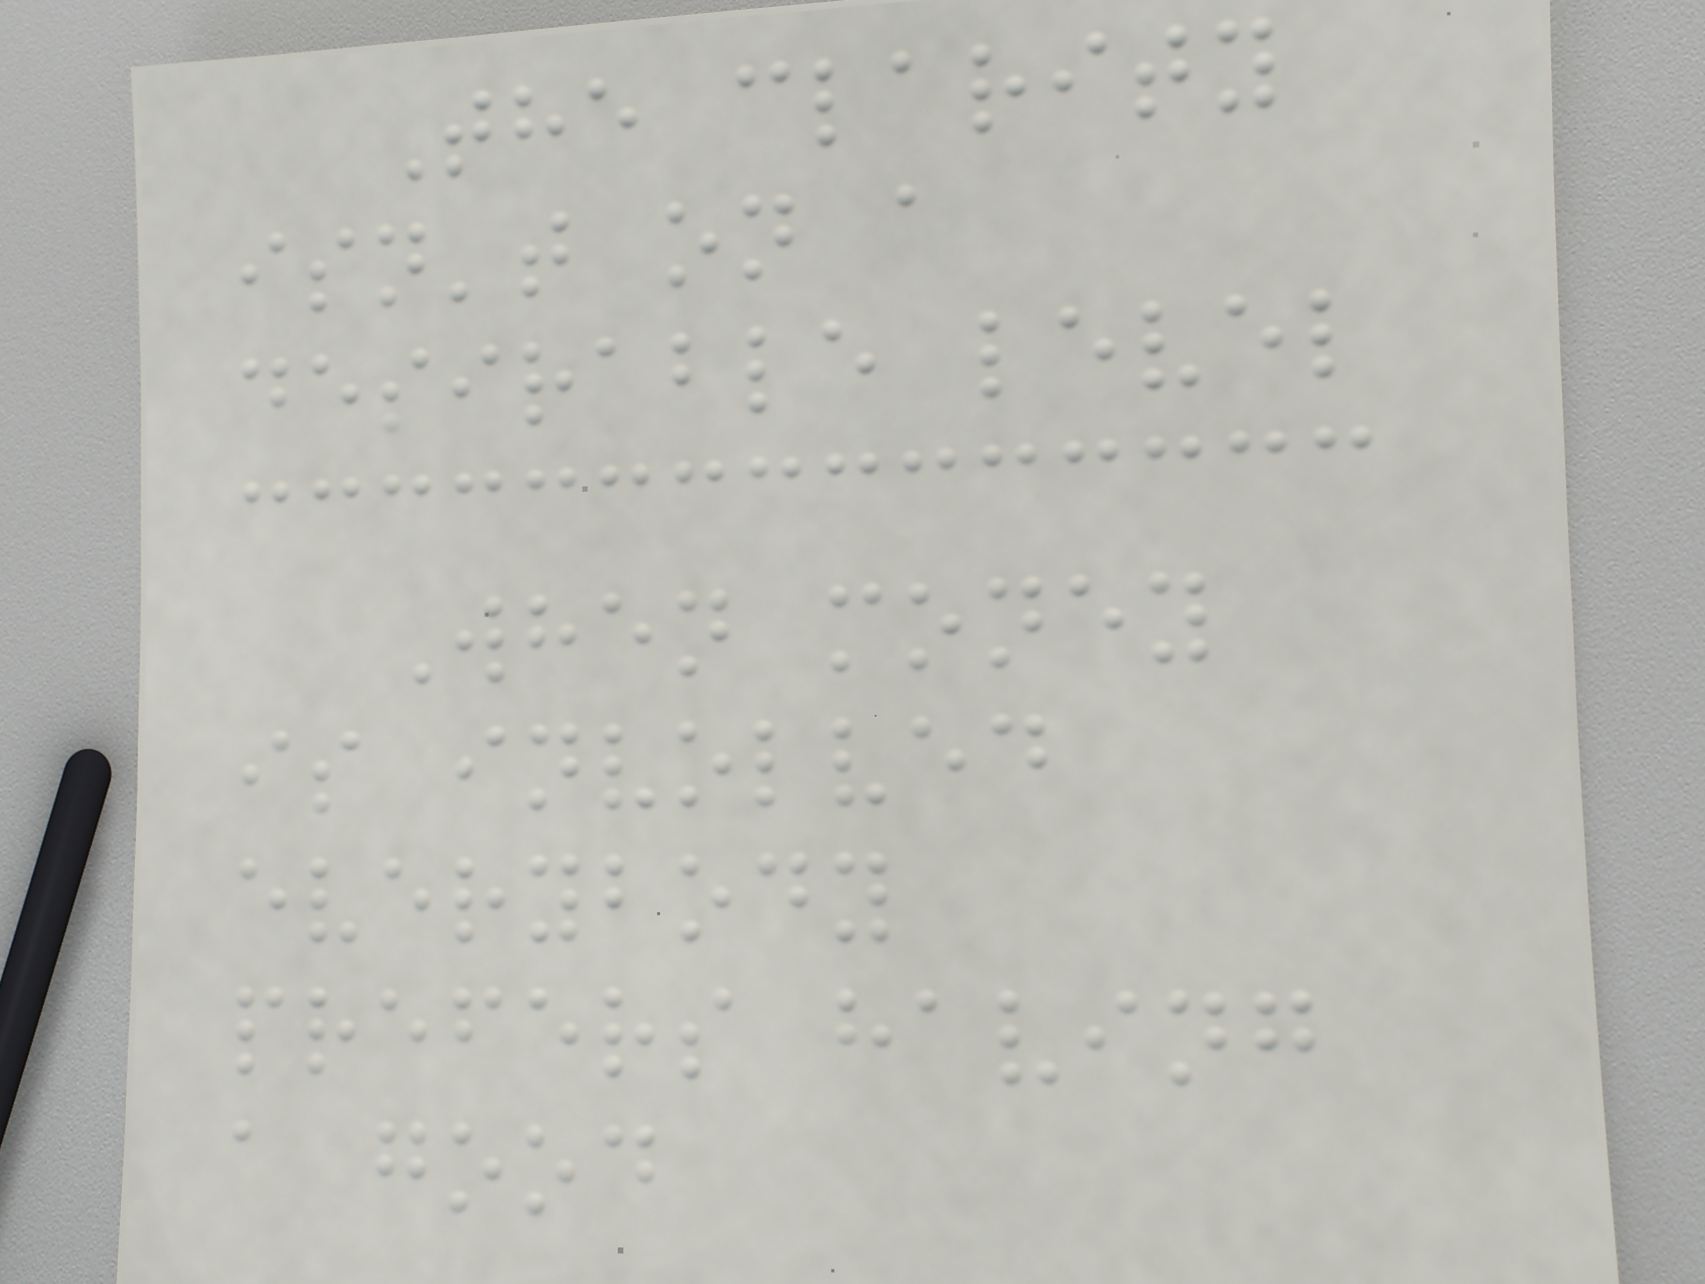The clarity
isn't on a
desirable level
When money
is involved
everybody
prefers having
a good
